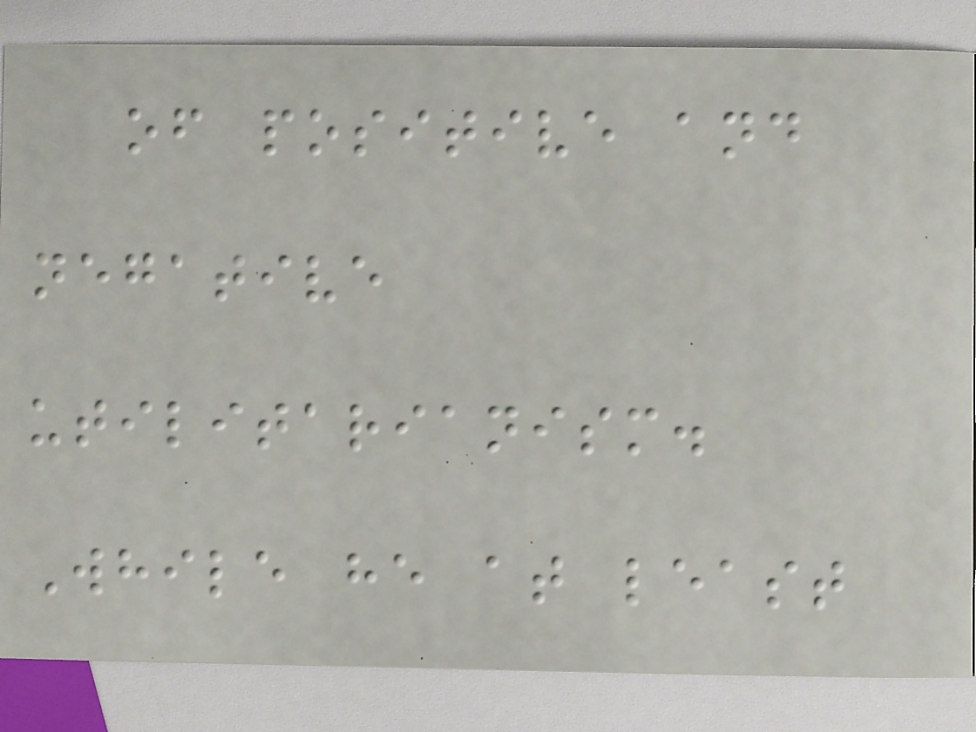of positive and
negative
utilitarianism.
While he at least
